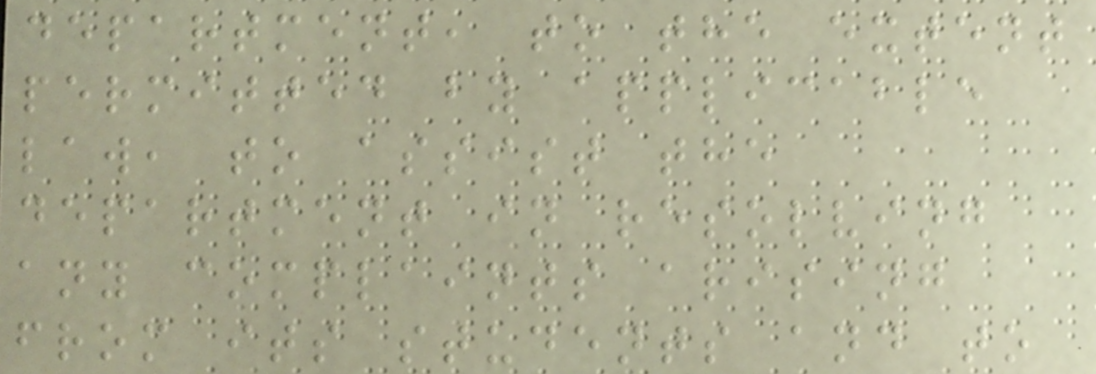department, to the extent
permitted by applicable
law, to assist the
department in resolving
any complaints arising
from its students and to
